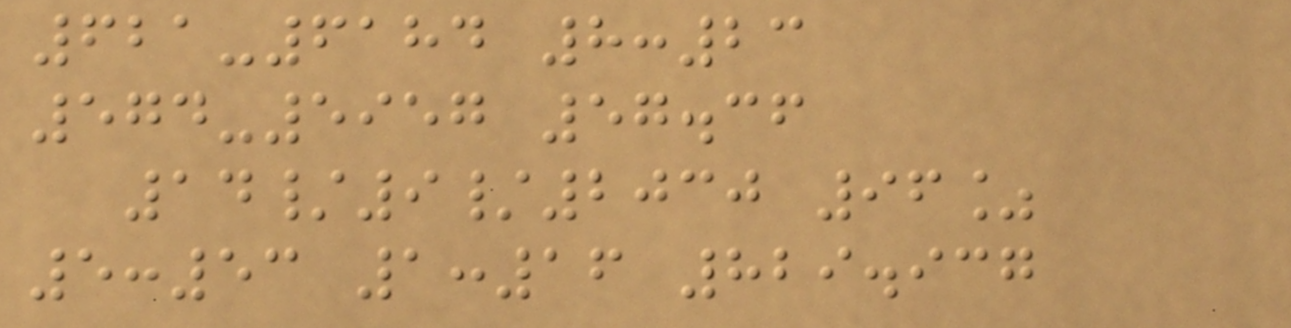621-6184 8:23
574-5957 57.36
14/9/2030 96%
5:53 1:16 829.937
